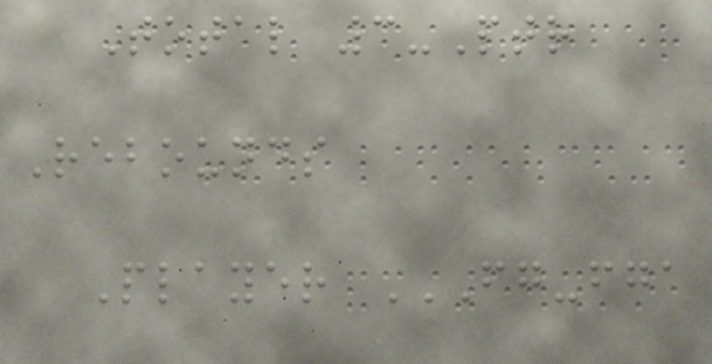Total 3-Ptr
Rebounds
Player FG-FGA
